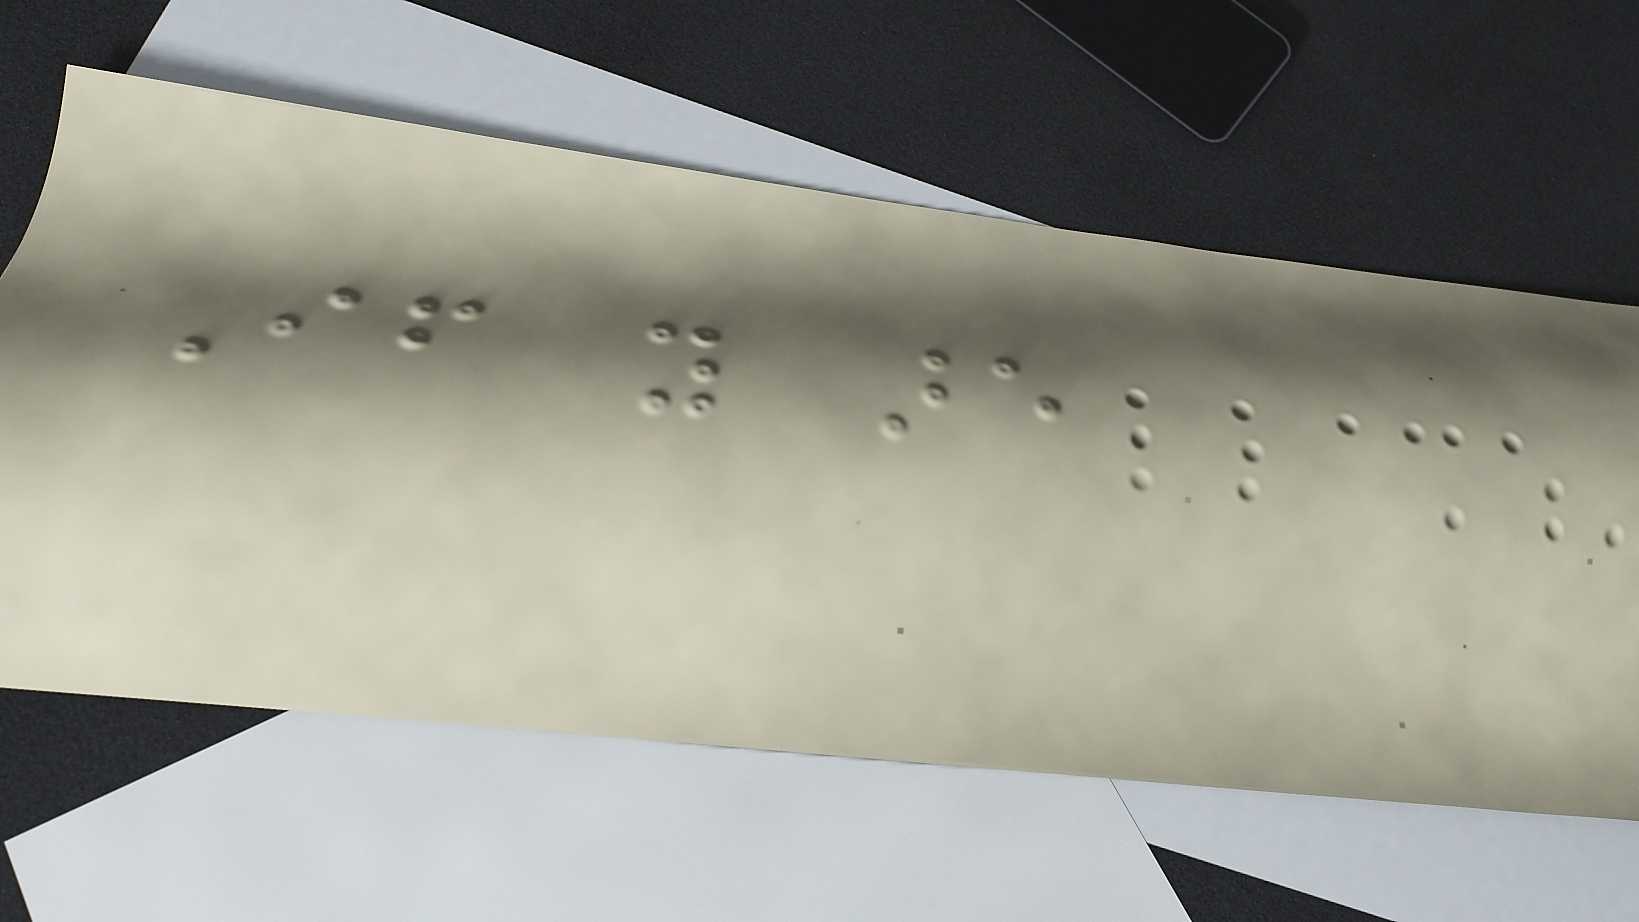If you are
